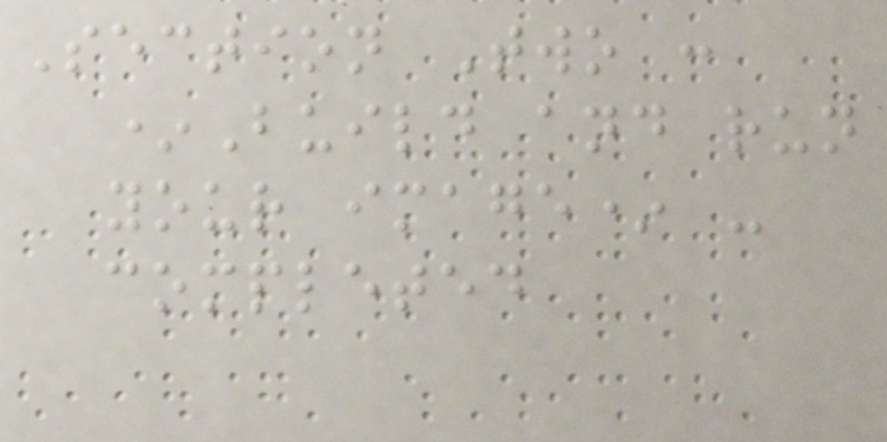Section Two :
*Build and run
your image* -
completed
